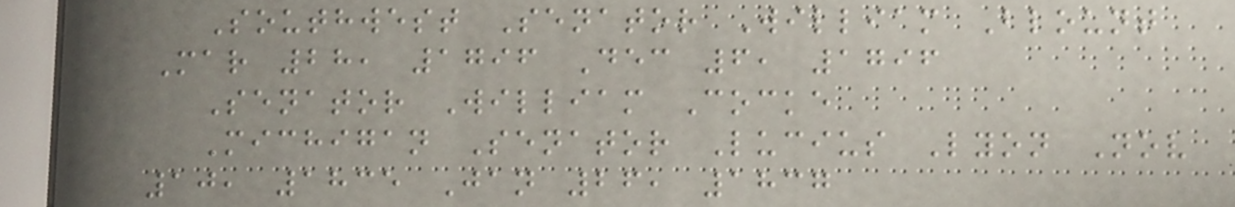Southwest Senator William Blount
Mar 28, 1796 Dec 6, 1796
Senator William Cocke
Michigan Senator Lucius Lyon Nov
10, 1835 Jan 26, 1837
